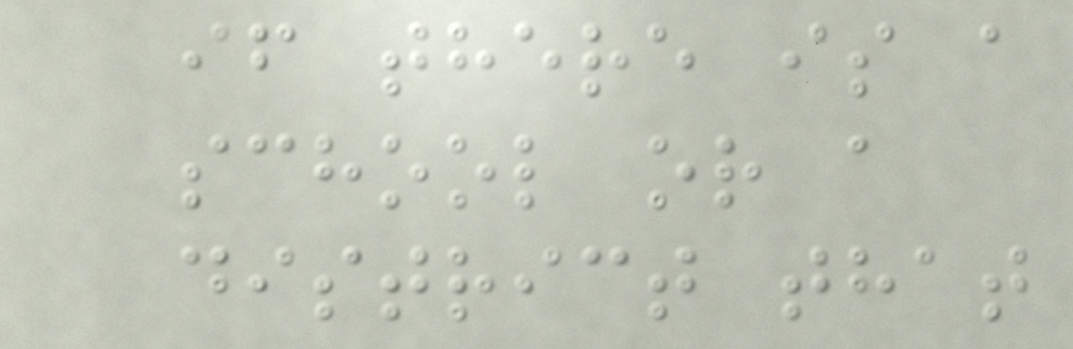if there is a
school or a
district that
